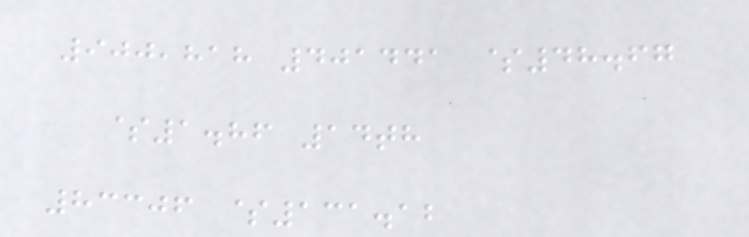900,818 401441 $48.67
$1.86 14th
83306 $131.12
